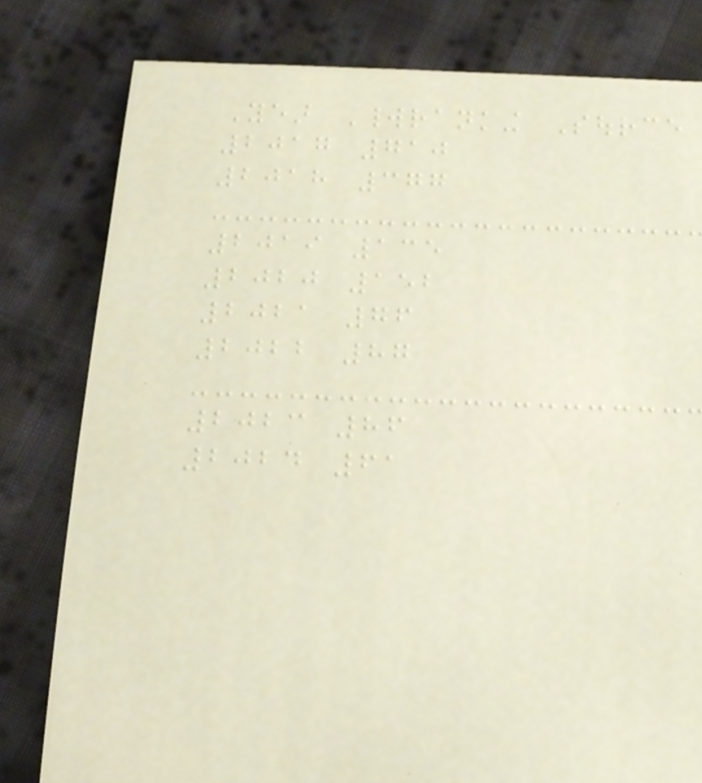Year Worldranking Source
2017 710
2018 377
2019 135
2020 152
2021 76
2022 87
2023 86
2024 61
